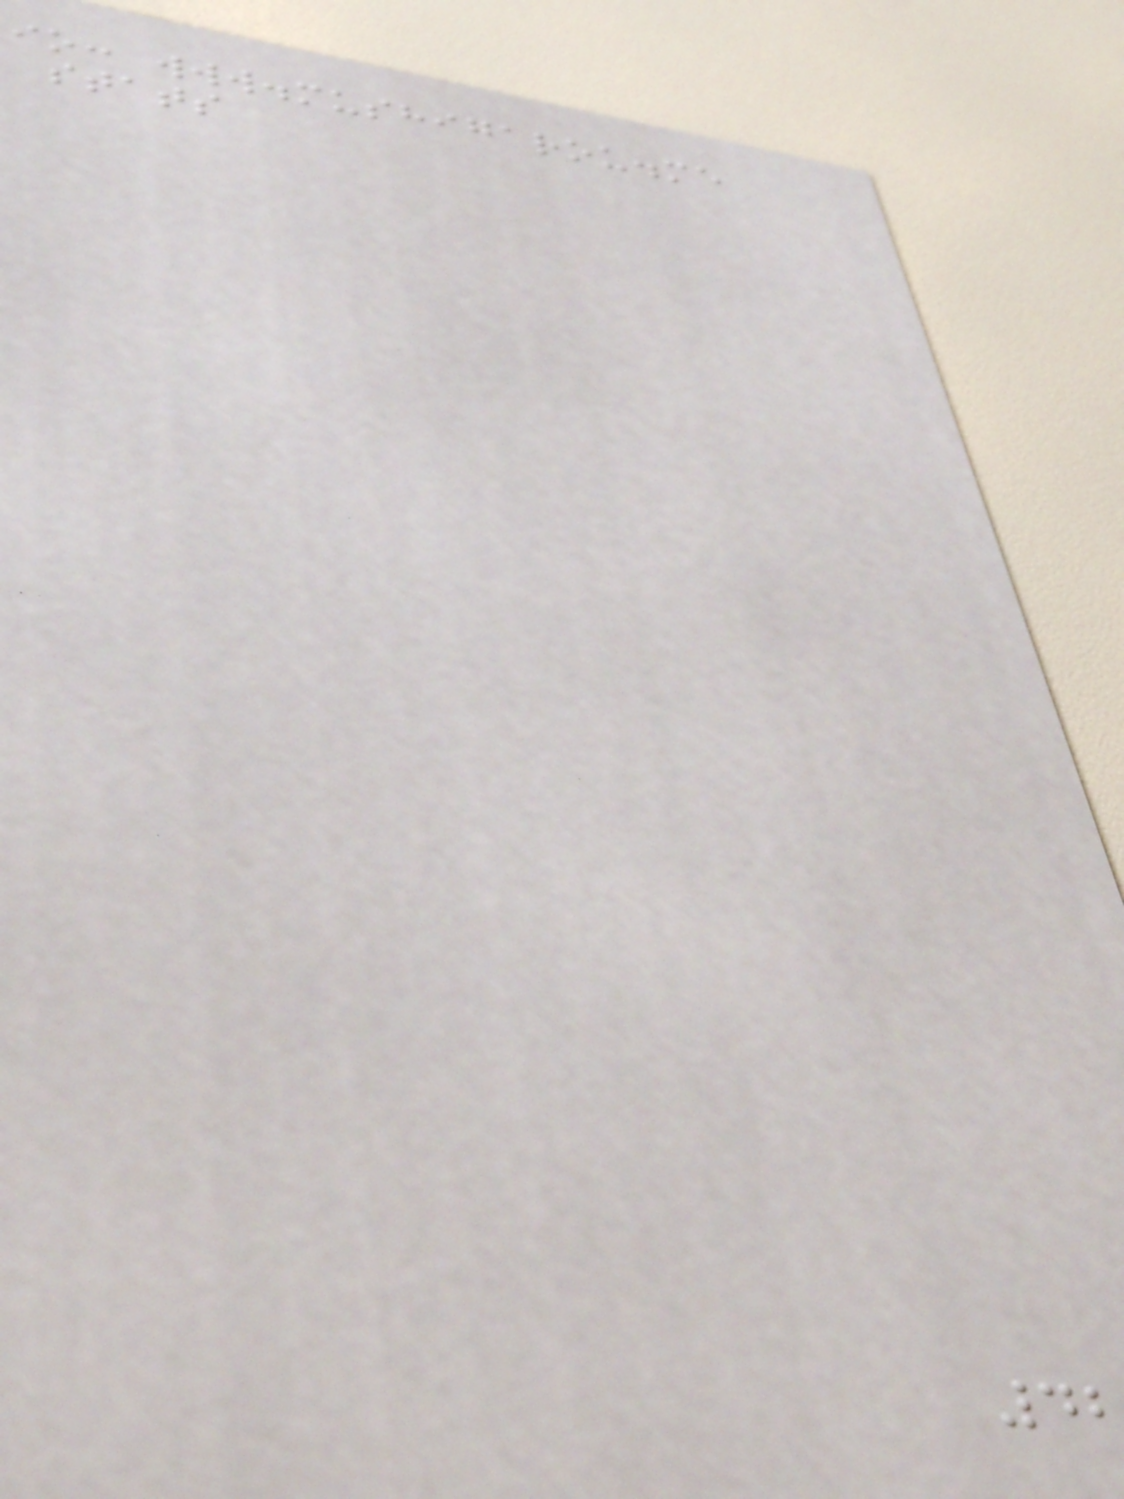io: www.mushigarou.me
stats
